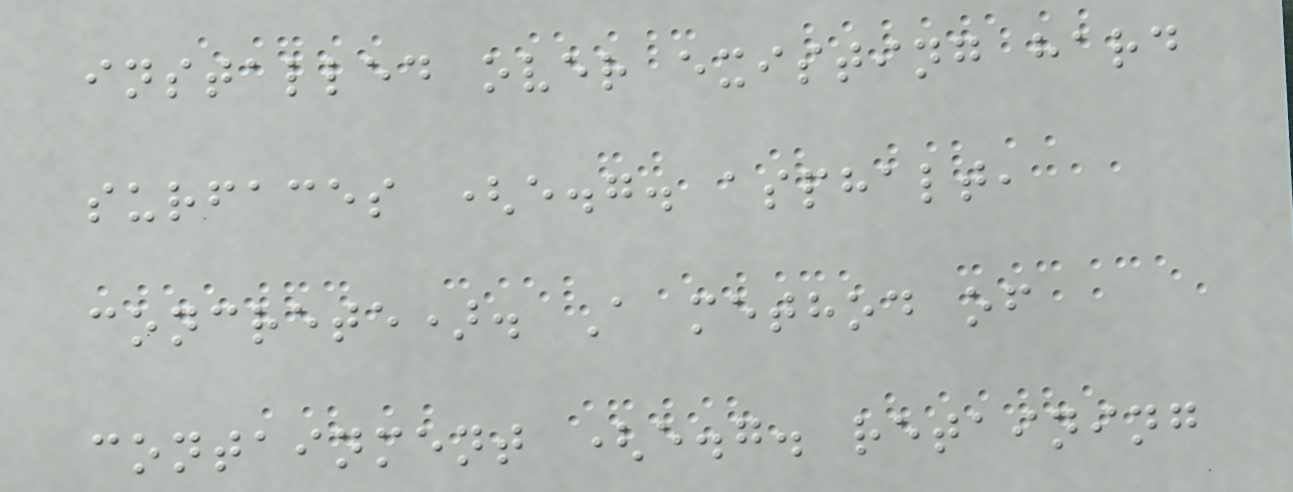installed over existing hard
surfaces (e.g. asphalt,
concrete). A method of
containment (e.g. retaining
